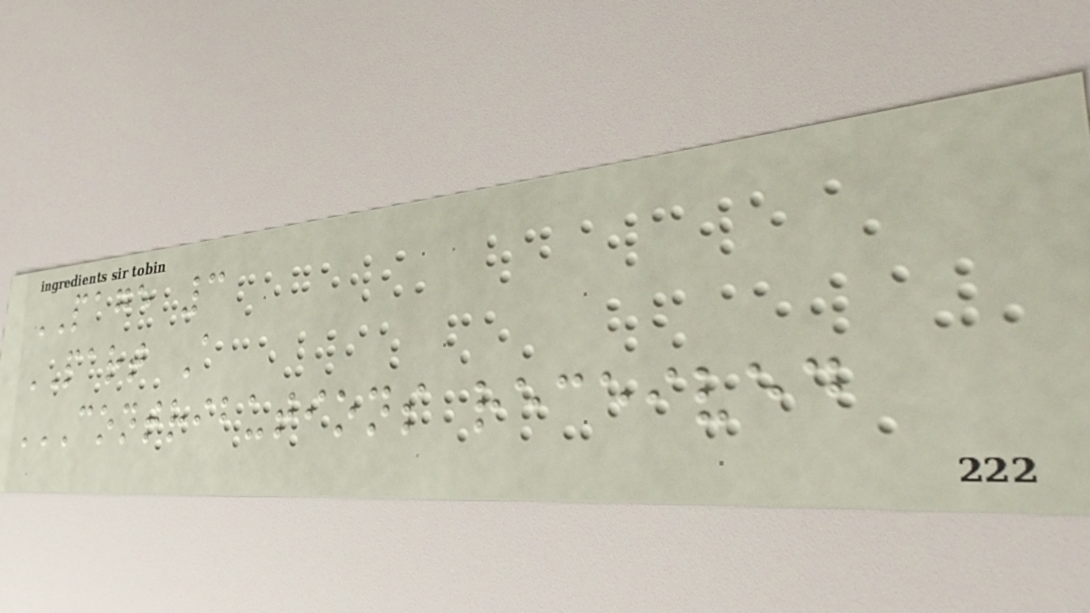PAGE 3
PART A
CONTRIBUTIONS RECEIVED
